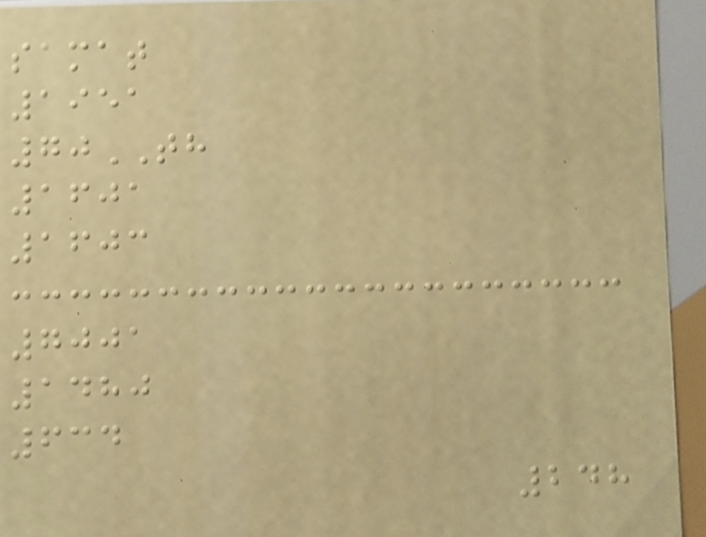samat
1951
70TH
1601
1603
7001
1480
634
248
